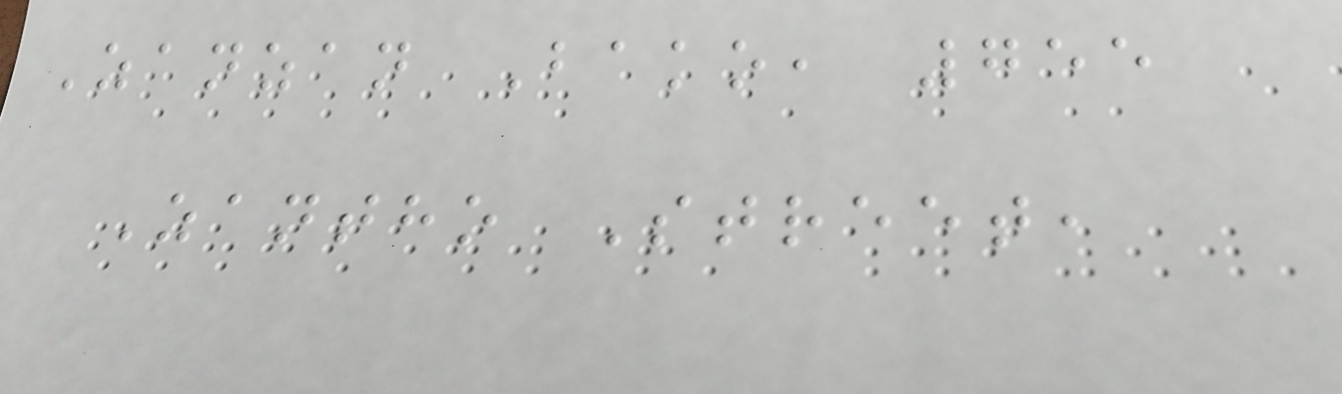Zanzan Bako, 755
Zantho Street,
